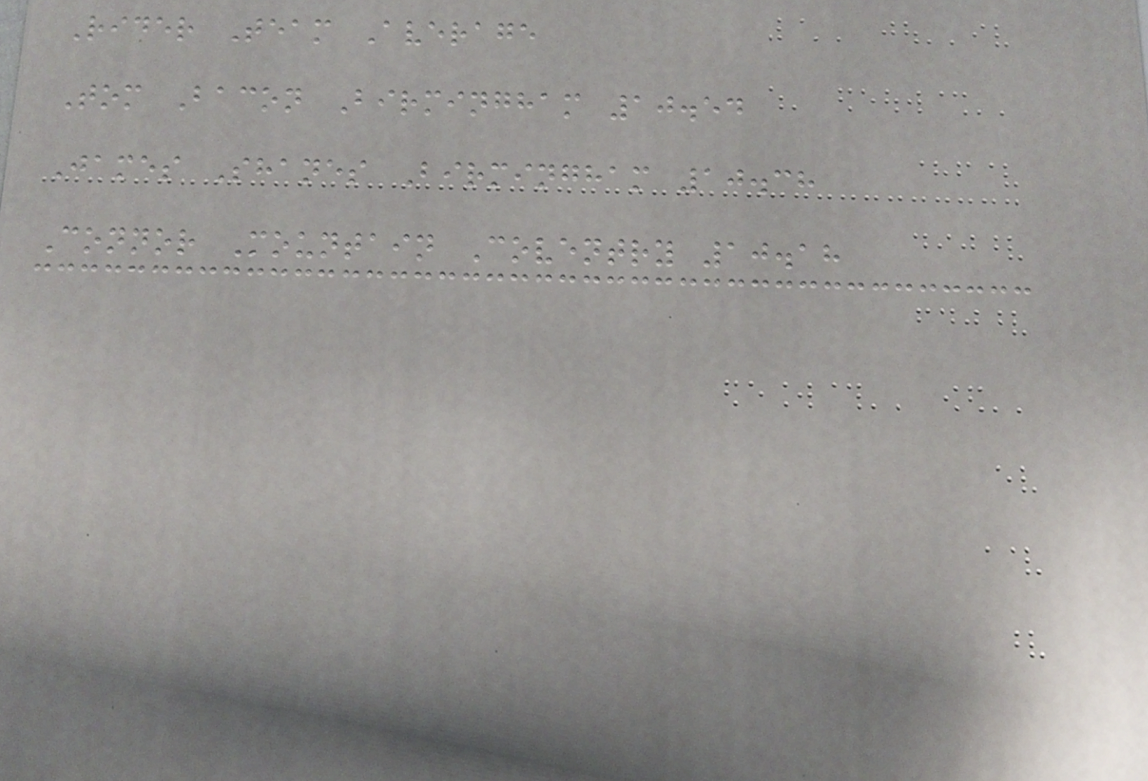Rider Team Average
Tom Bacon Birmingham 10.54
James Shanes Birmingham 10.38
Connor Mountain Coventry 10.18
